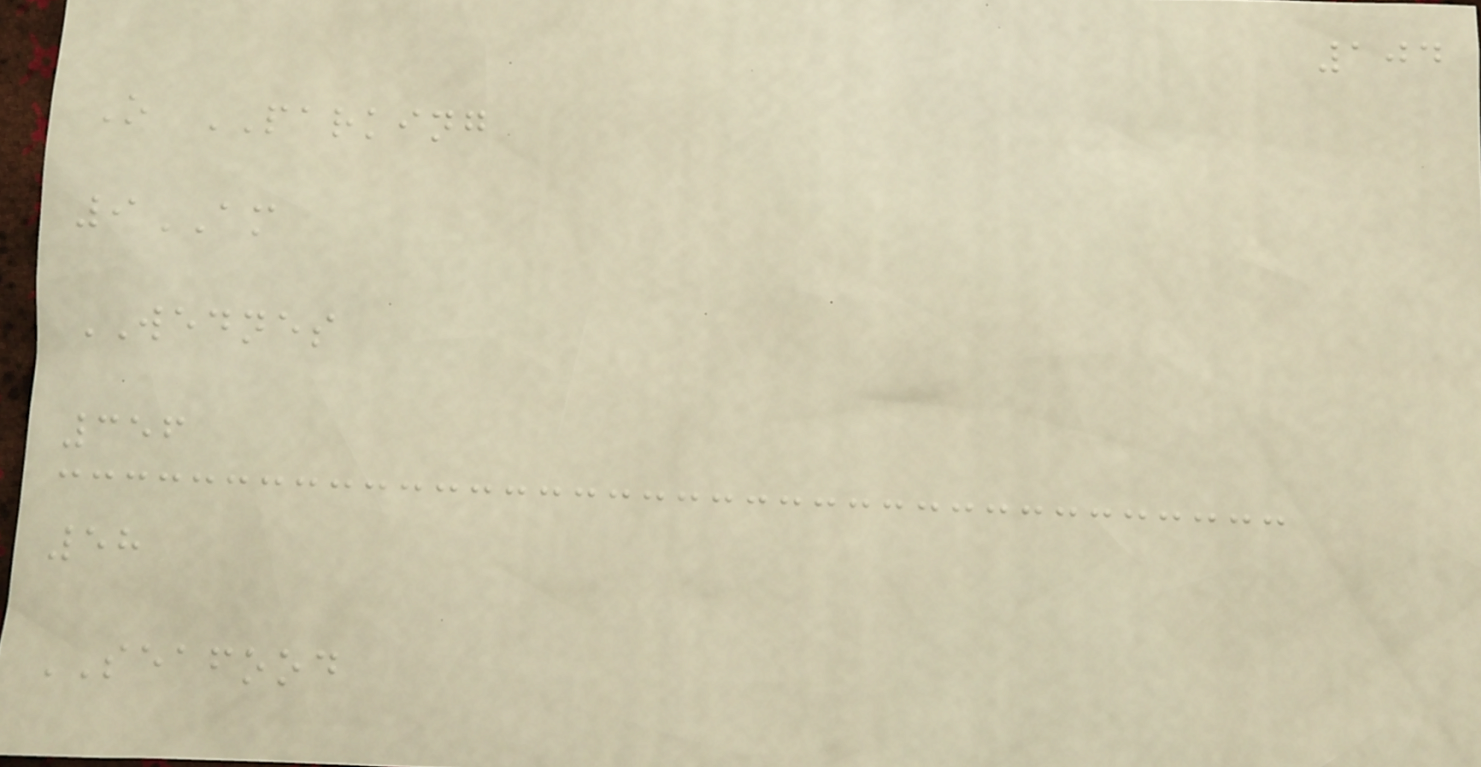104
O PARKING
9AM
WEDNES
356
58
SEAFOOD
